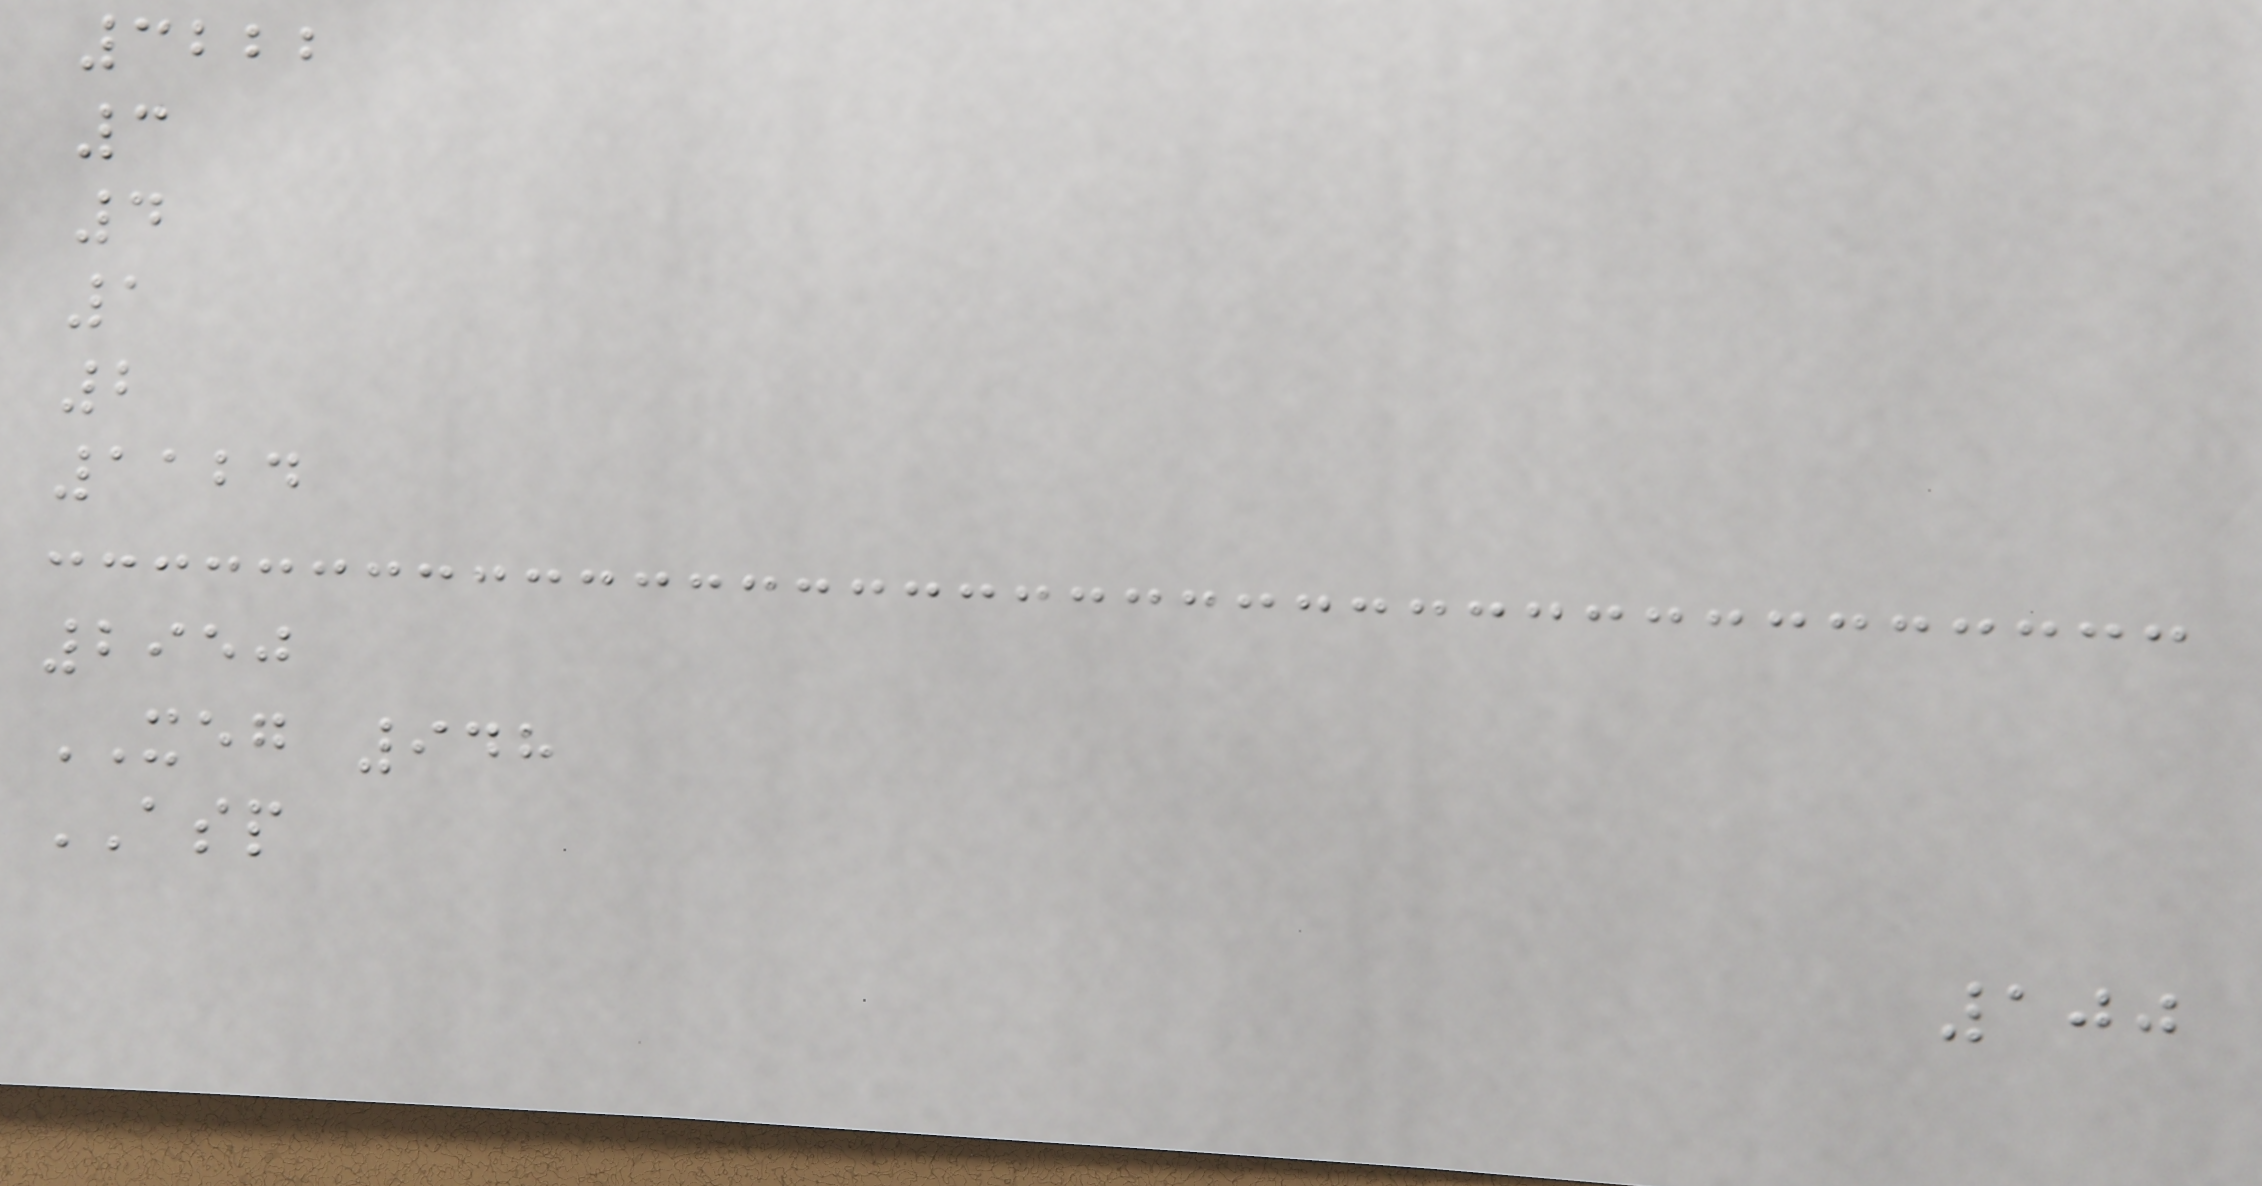3222
3
4
1
2
1124
2950
XEG 948
ASP
100
